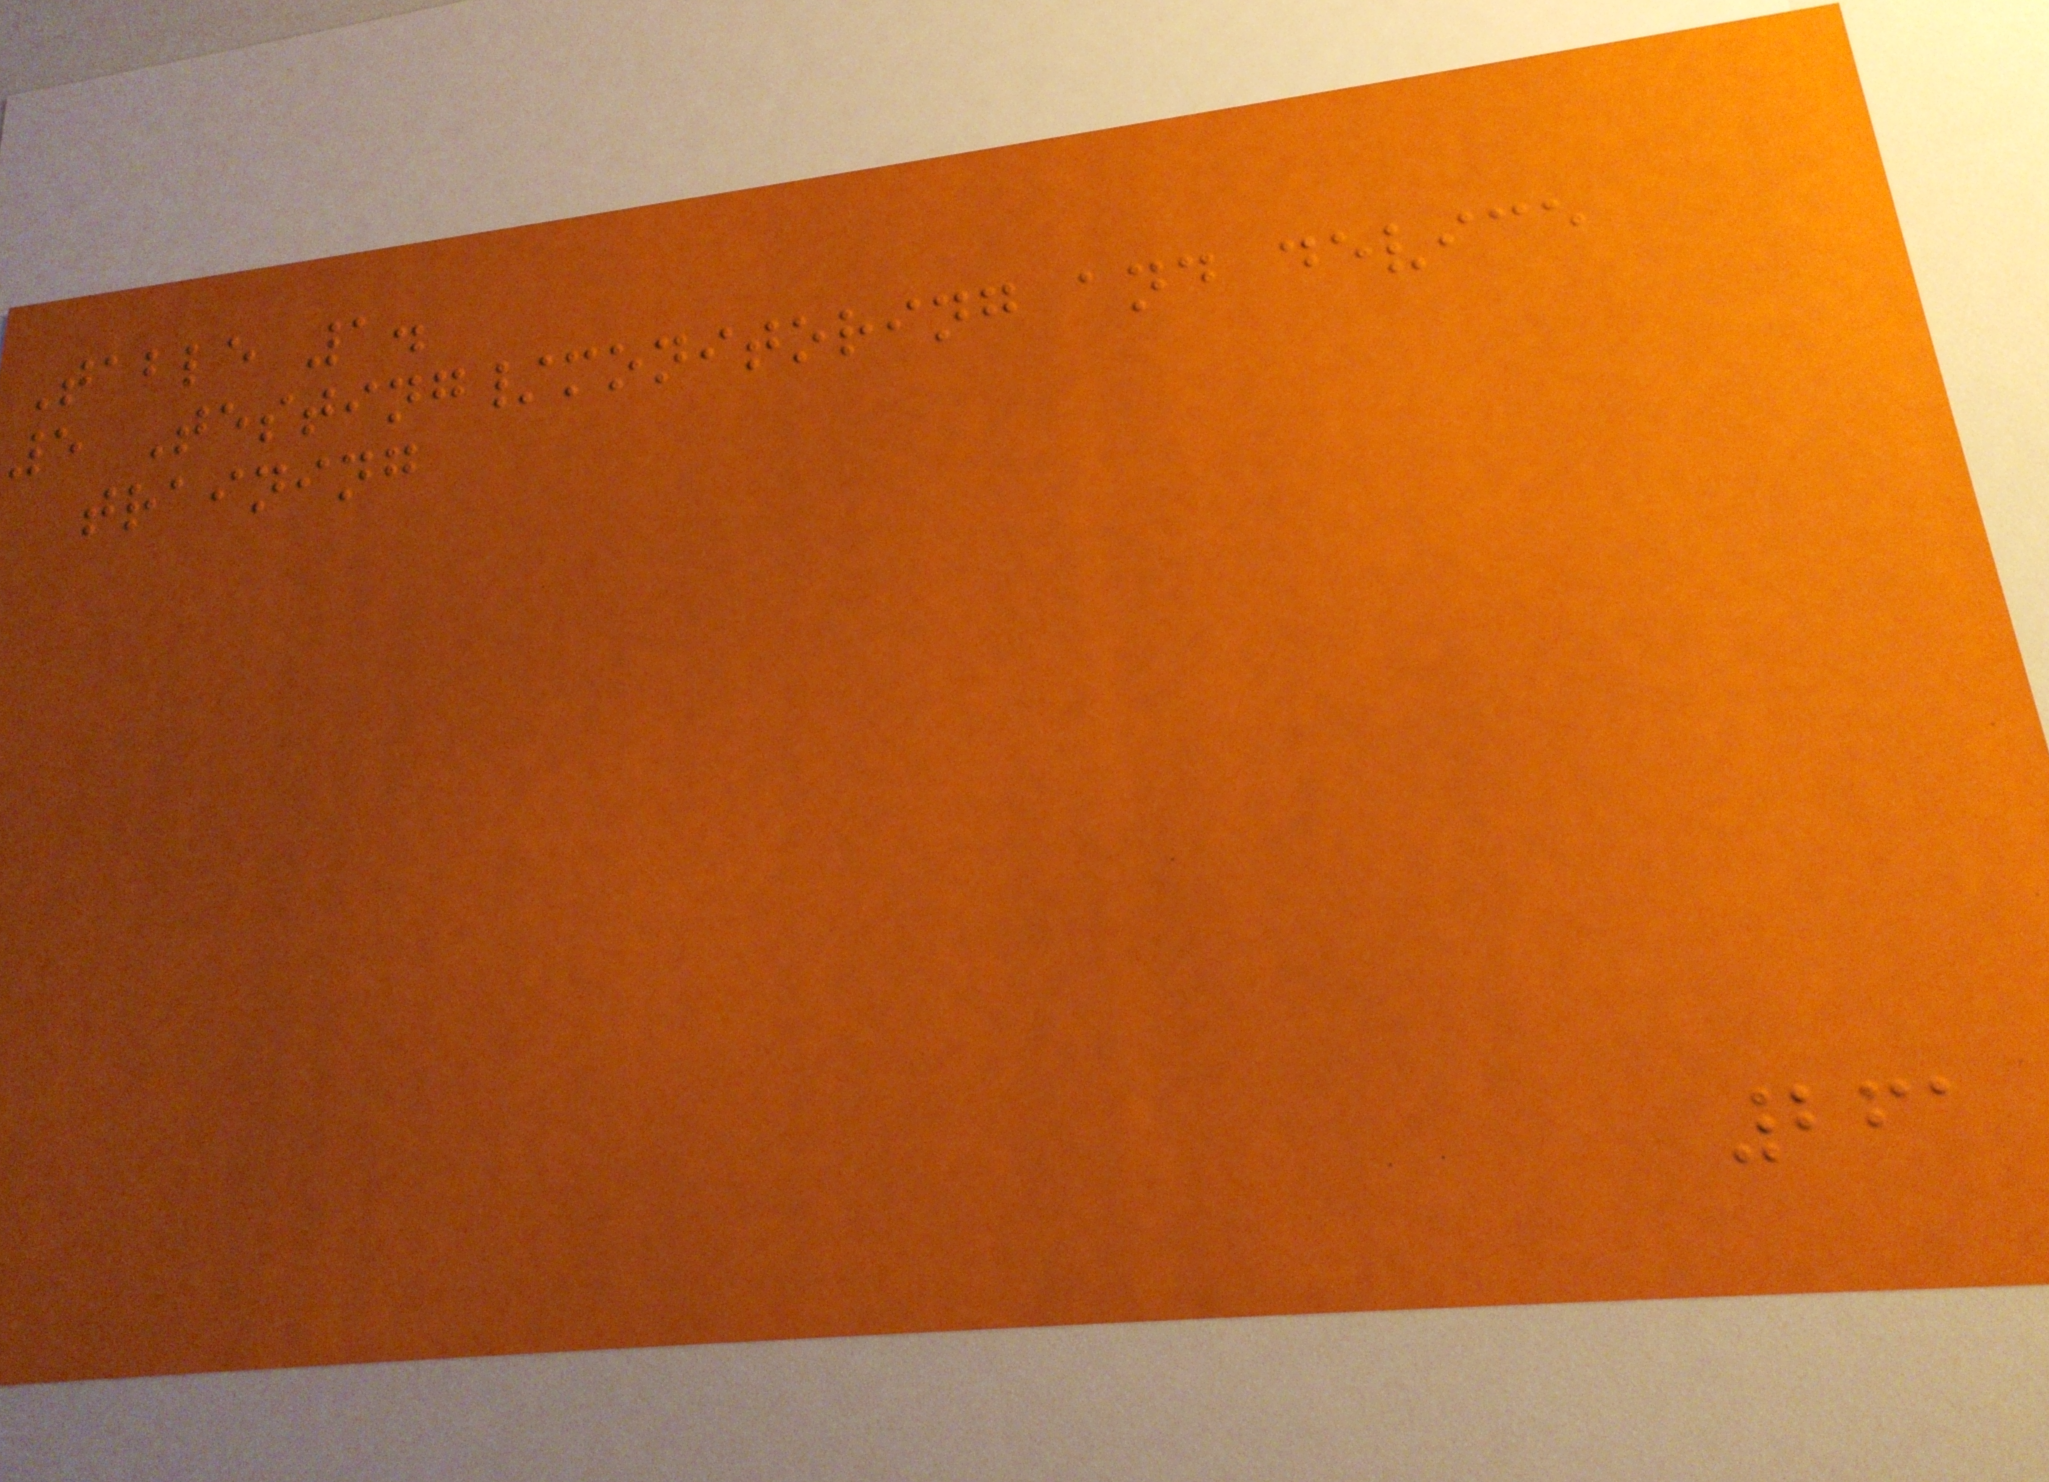Table 1.
5 Testing/monitoring and device
training
261
